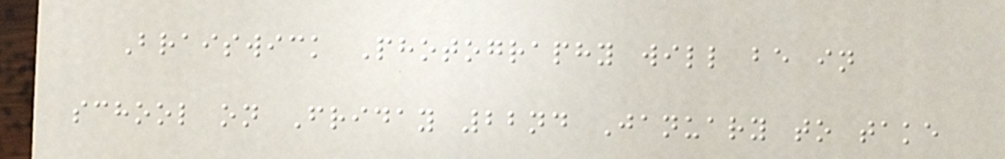Braiswick Photography will be in
school on Friday 22nd January to take
